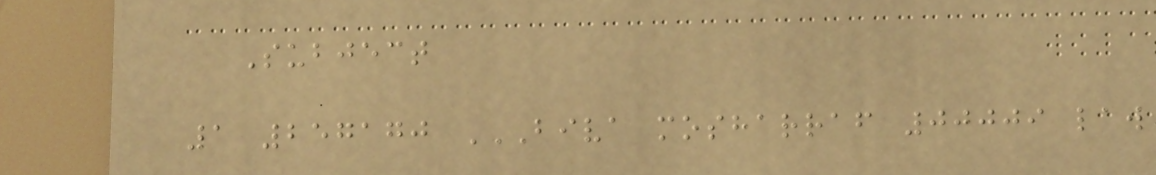Subject
1 257170 BIVA MOSHARRAF 00009 LAW
